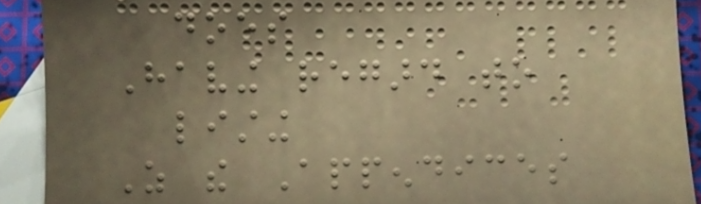does
Having regard to
listing
As the Appendices
